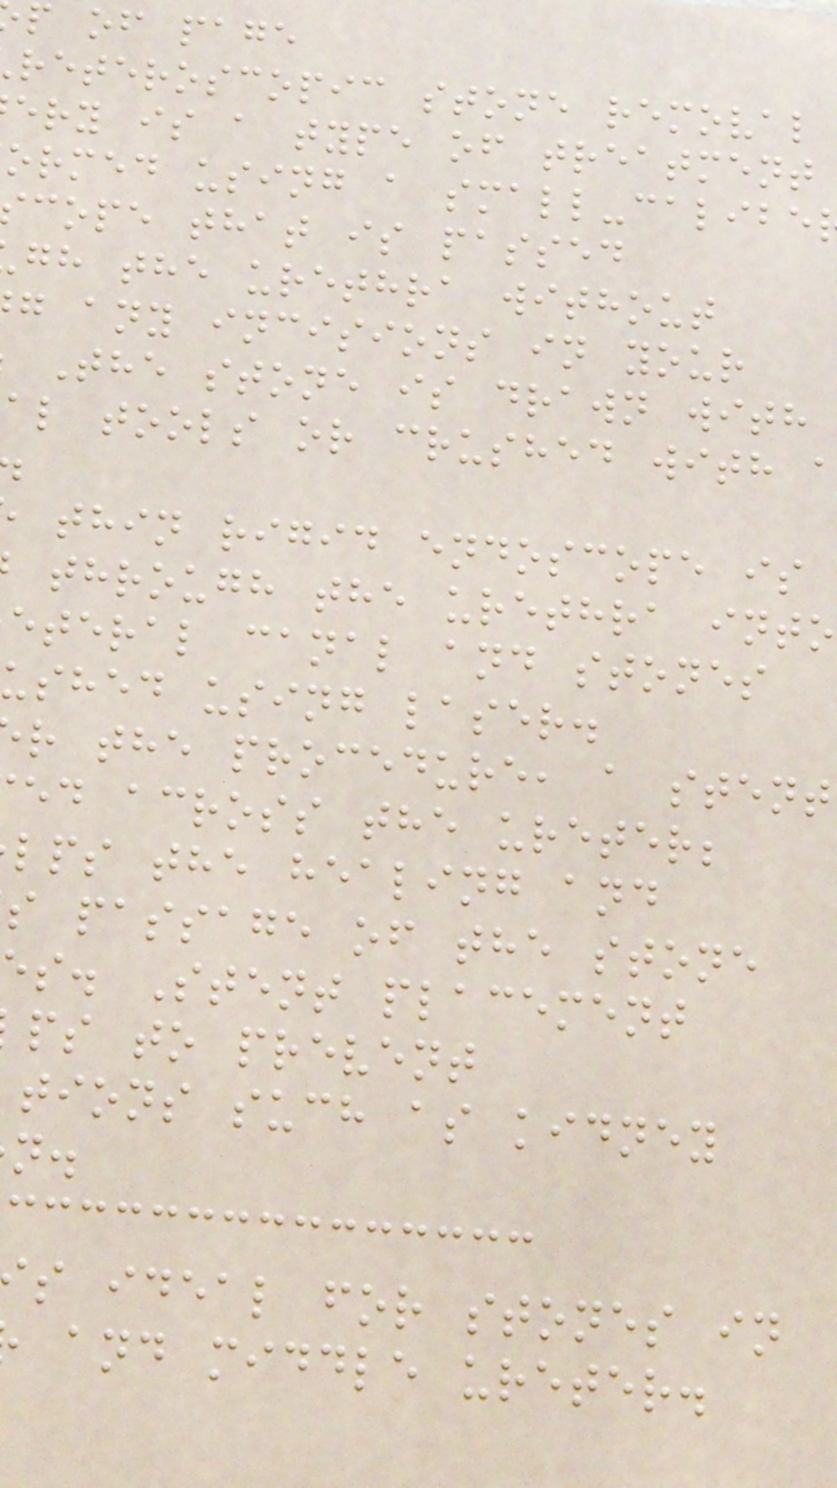p of page
reteroscopic stone removal
ery is a type of treatment
ormed using a small-calibe
cope that is passed
gh the urethra without
g any incisions in your
The stone is drawn with
al tools or crushed with
thin rigid endoscope is
through the urethra into
eteral canal and stones
ushed using laser.
r the procedure, a stent
ed across the ureter;
lps the healing and
s passage of the stone
s. Stent placement
ps to prevent
tions such as kidney
s ideal for stones in
and middle ureter.
